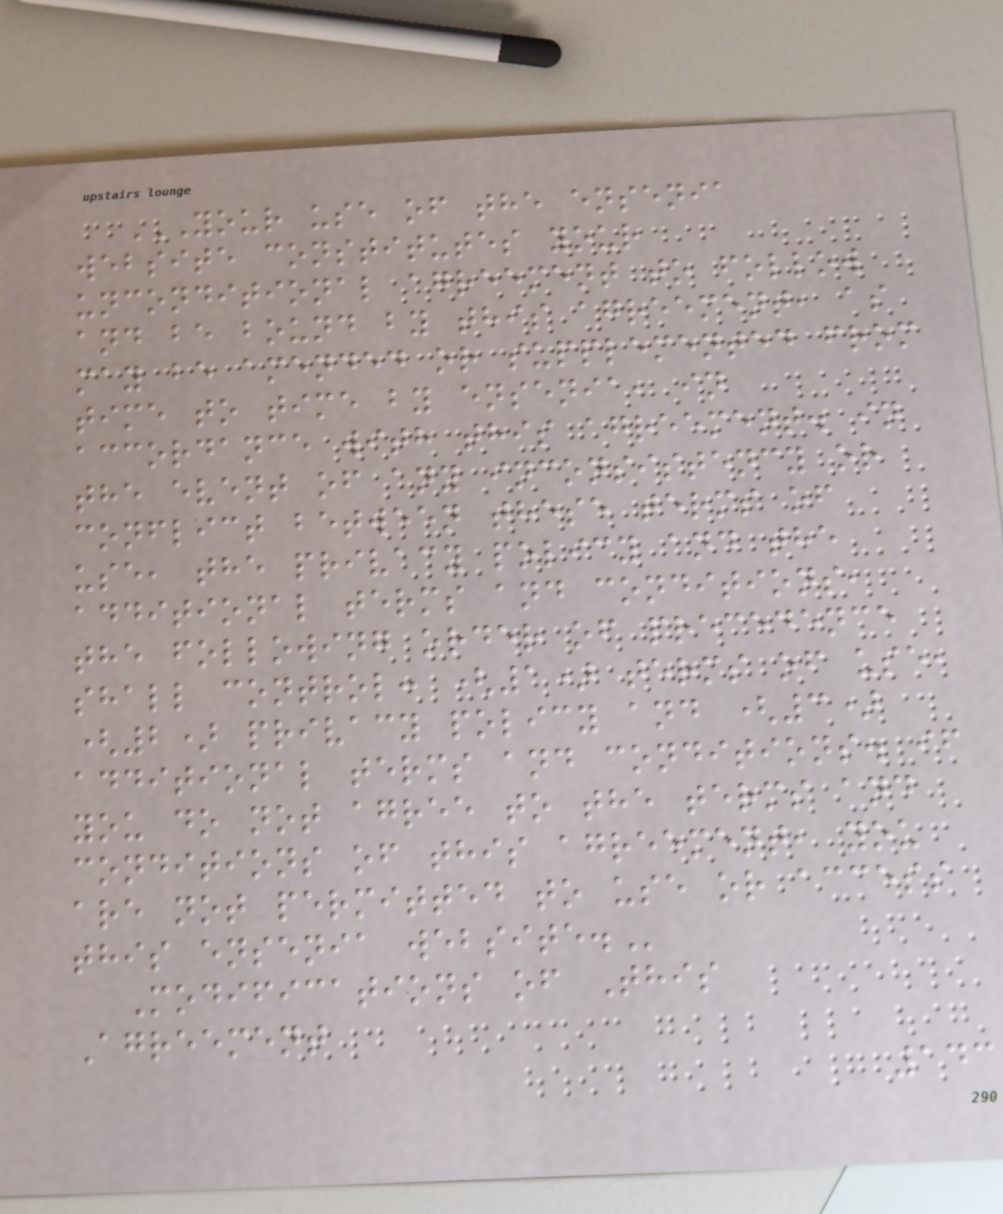YOUR USE OF THE ENSENIA
WEBSITE CONSTITUTES YOUR
UNCONDITIONAL AGREEMENT TO FOLLOW
AND BE BOUND BY THIS AGREEMENT, AS
MAY BE AMENDED OR SUPPLEMENTED FROM
TIME TO TIME BY ENSENIA, IN
ACCORDANCE WITH THIS AGREEMENT. IN
THE EVENT OF ANY INCONSISTENCY OR
CONFLICT BETWEEN THESE TERMS OF
USE, THE PRIVACY POLICY AND THE
ADDITIONAL TERMS AND CONDITIONS,
THE FOLLOWING ORDER OF PRECEDENCE
SHALL CONTROL: (1) TERMS OF USE,
(2) PRIVACY POLICY AND (3)
ADDITIONAL TERMS AND CONDITIONS. IF
YOU DO NOT AGREE TO THE TERMS AND
CONDITIONS OF THIS AGREEMENT, YOU
ARE NOT PERMITTED TO USE OR ACCESS
THIS ENSENIA WEBSITE.
Modifications of This
Agreement
143
